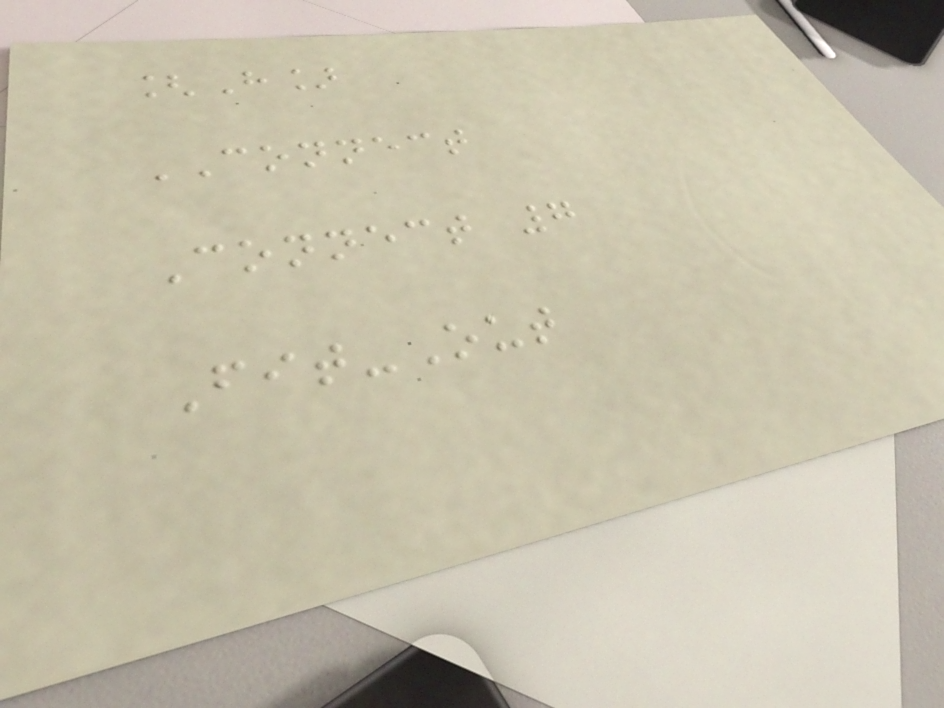[H]
CONNECT
Connect 7
Fit-Out
